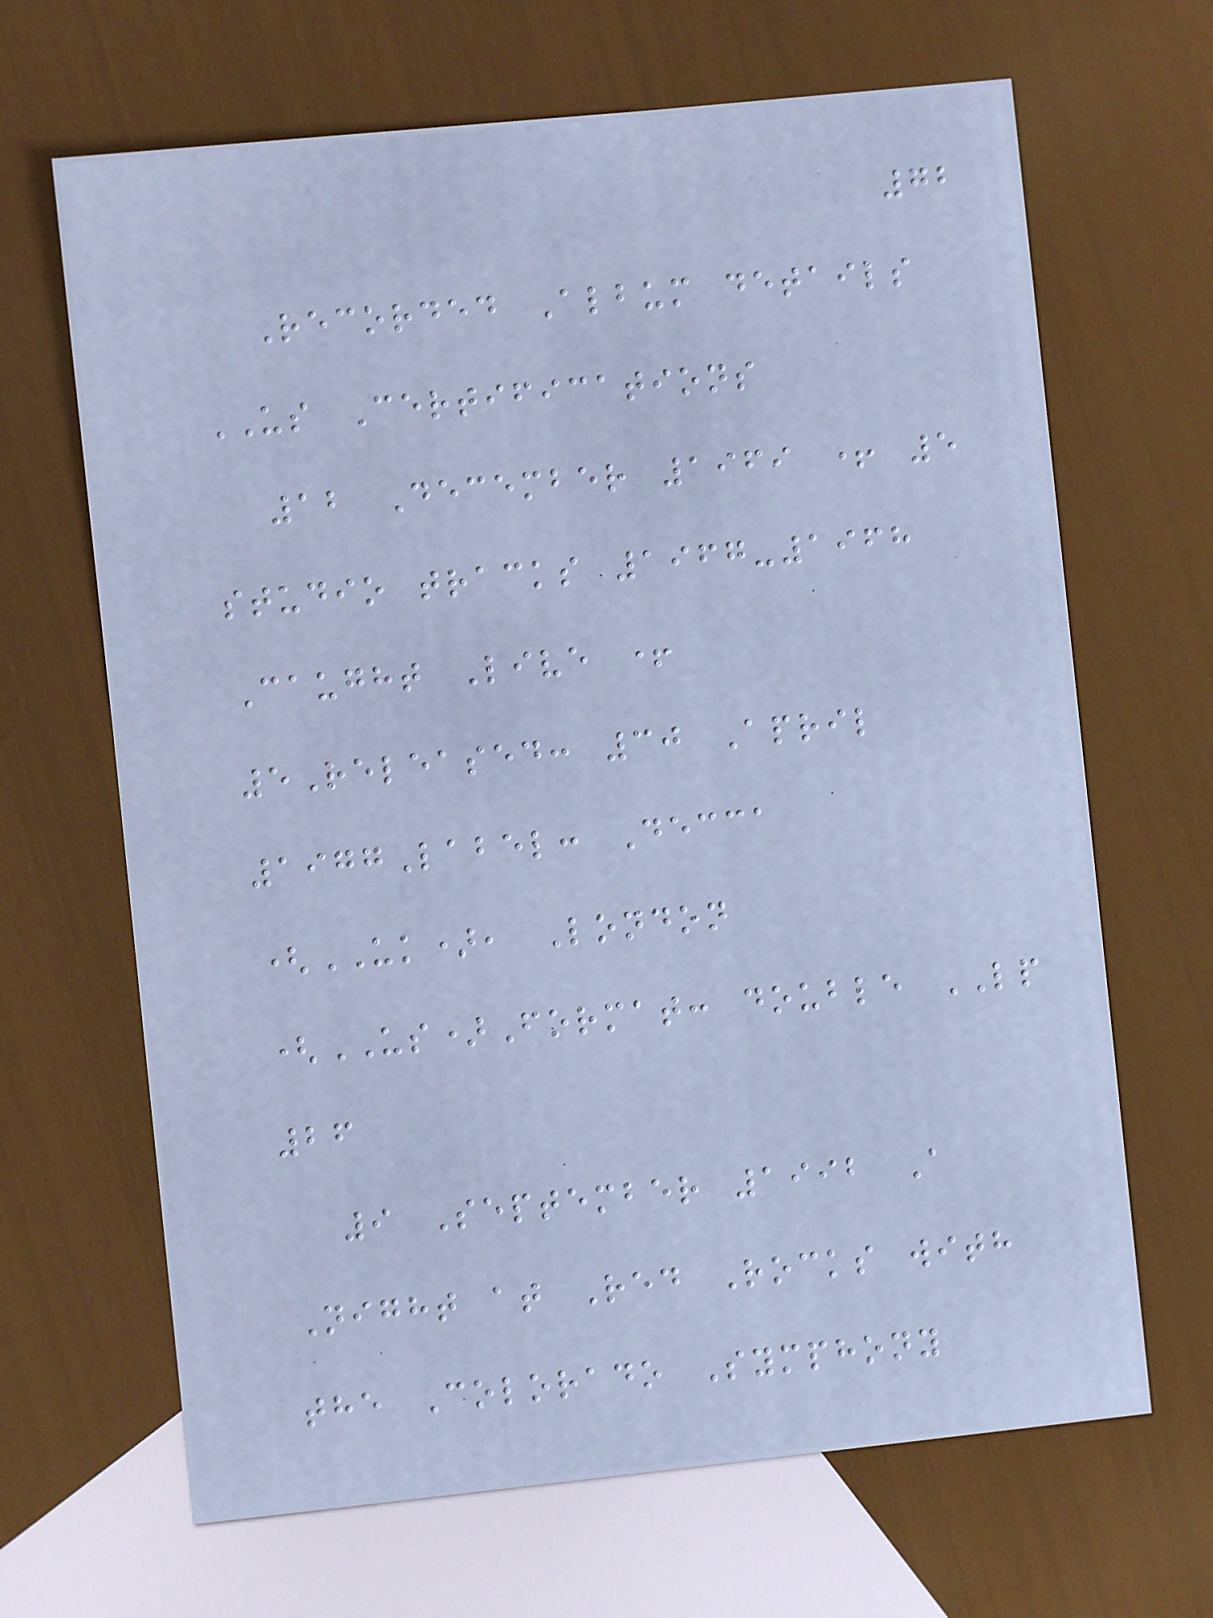72
Recorded Album details
US Certifications
12 December 1969 + 5
studio tracks 1967-1968
Caught Live +
5Released: 30 April
1977Label: Decca
(UK), London
(US)Format: double LP
26
9 September 1992 A
Night at Red Rocks with
the Colorado Symphony
